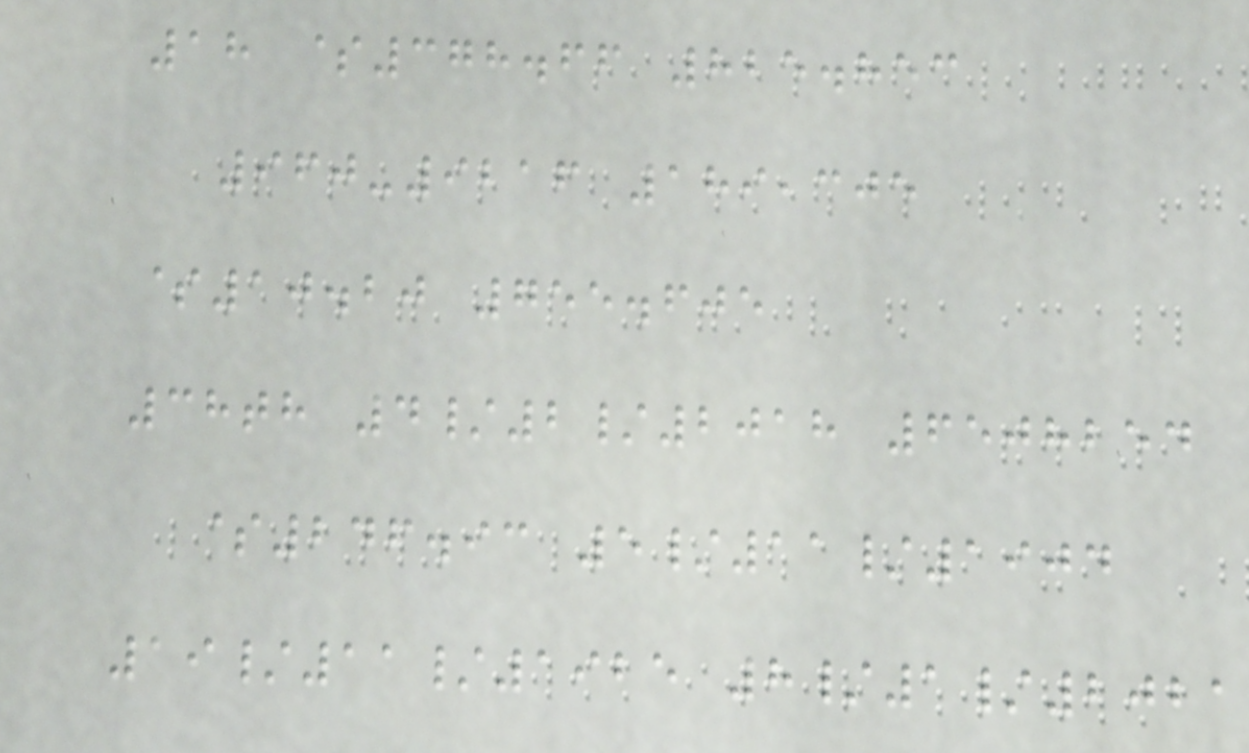18 $378.66 825.853
960-9216 189,305
$10.20 755.605
38th 4/2/2018 6508254
$246.93 5/11/1904
19/11/1925 8/1/2021
